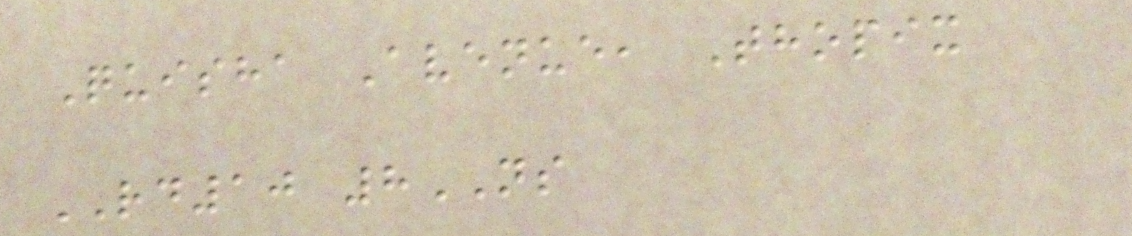Quisha Avenue, Thopix
RD10 8NS
